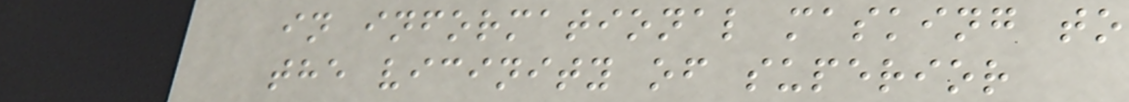in informational masking to
the vicinity of superior
